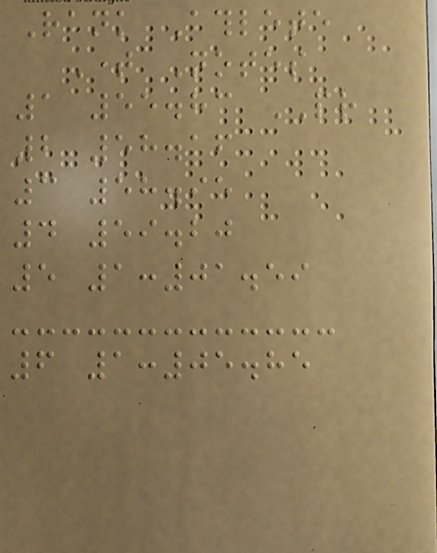Rank Athlete
Time Notes
1 55.83 PR
2 58.16
3 58.95
4 59.20
5 1:01.59
6 1:05.85
